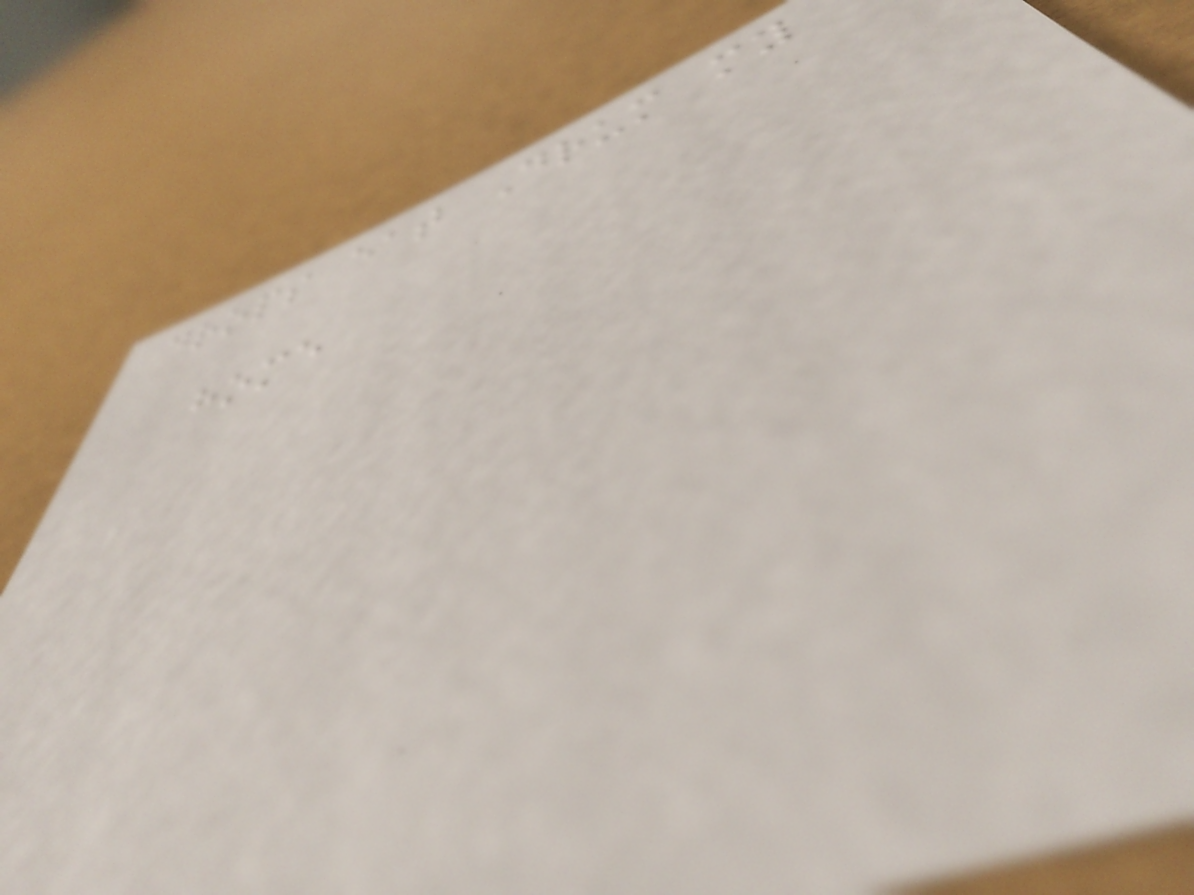drops eat Drum my
home
